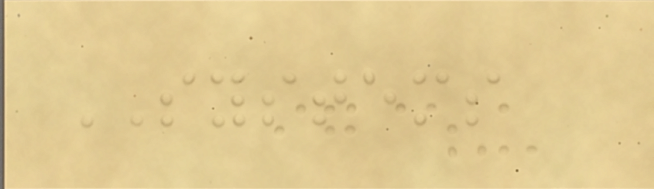SYSTEMS
